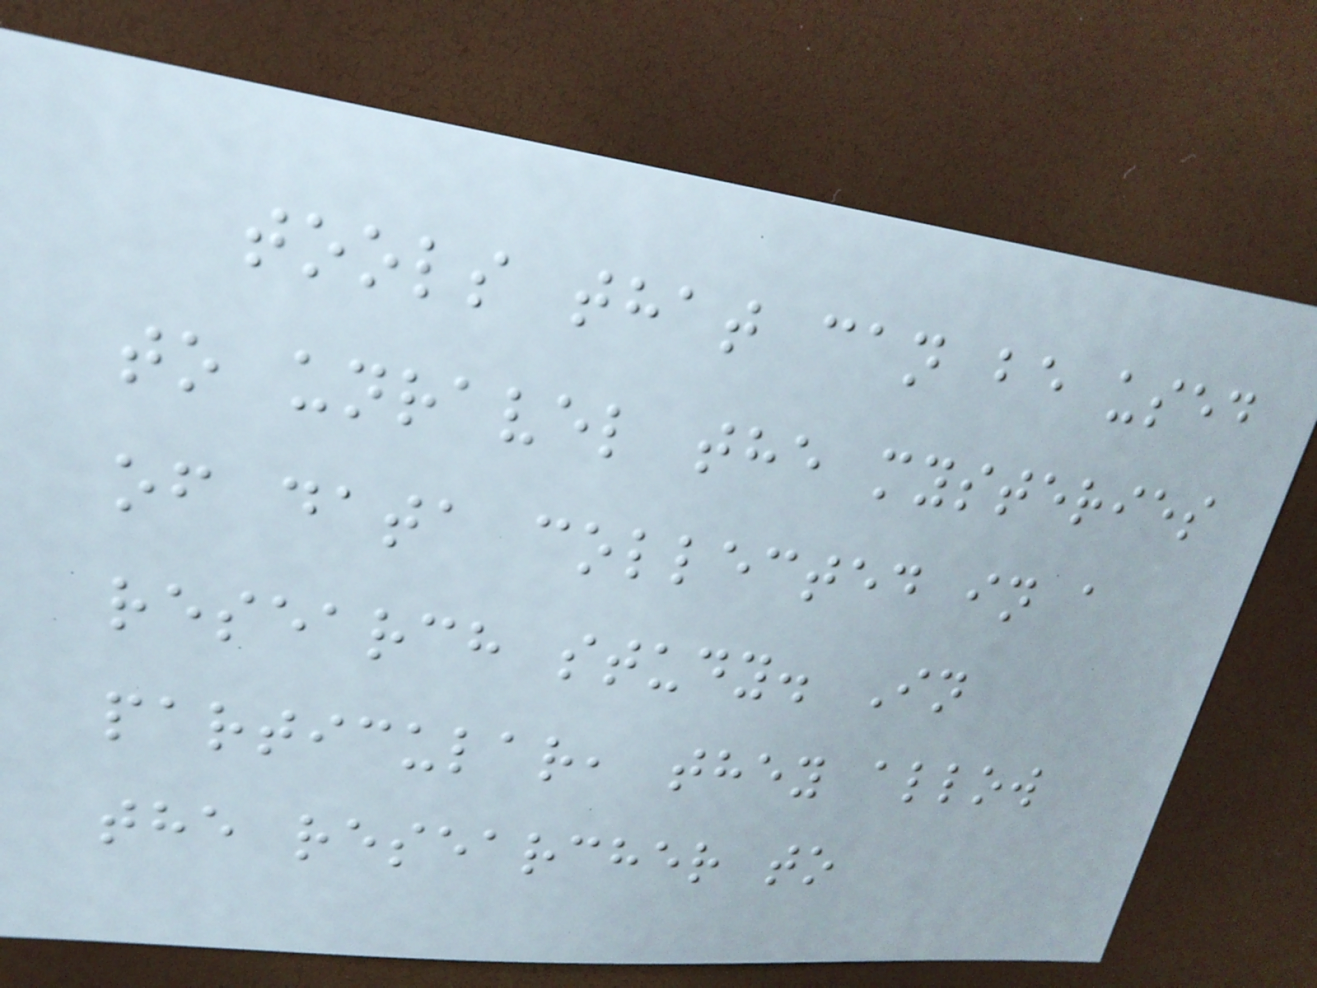tools that can be used
to unravel the mysteries
of data collected in a
research study. In
particular, they allow
the researcher to
